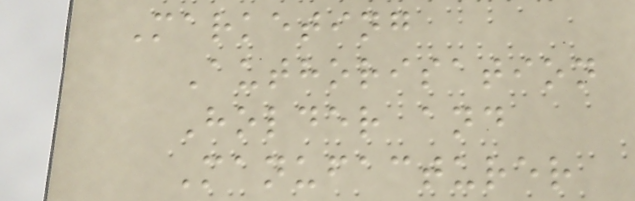Marketing
Authorisation
Holder and
Manufacturer
